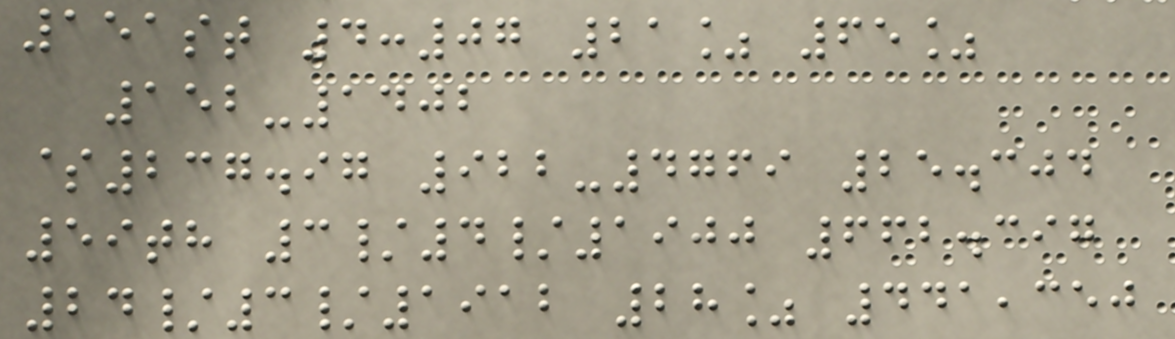151st 4:07 21% 65%
152-1402
$237.97 922-4769 25.304
59th 3/4/1900 662.397
24/3/1912 28% 441,350
